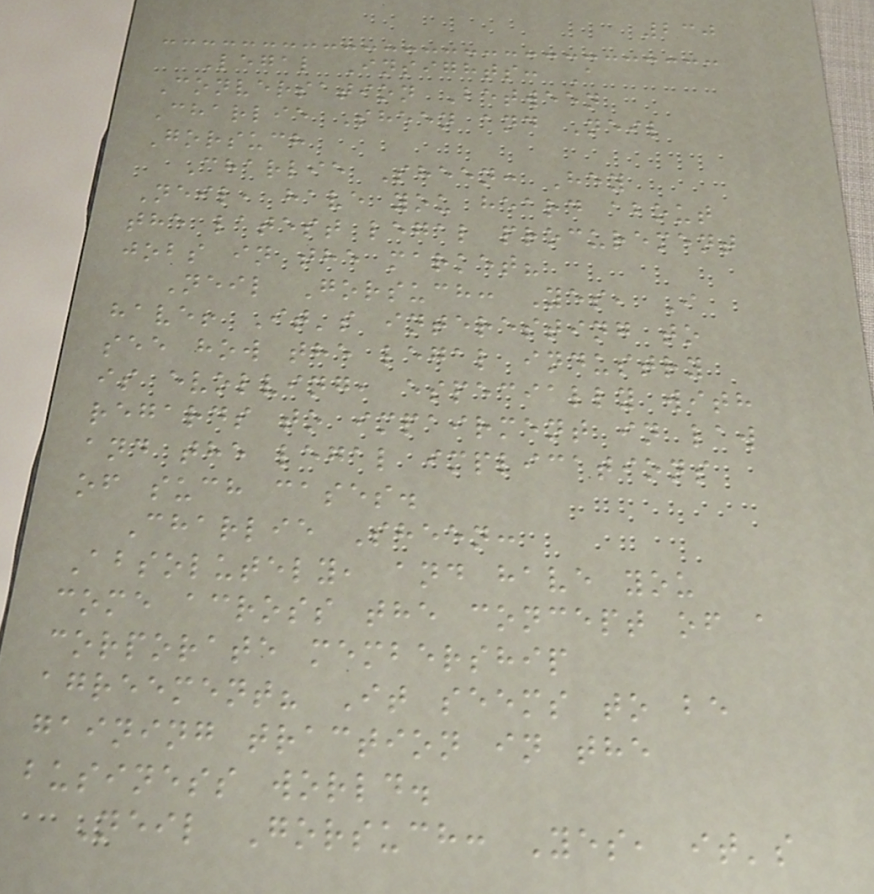230
Legal Insights: A
Conversation Between
Charlie Sheen and Neil
Gorsuch
Charlie Sheen: Hey
Neil, have you heard about
the latest legal procurement
jobs in the market?
Neil Gorsuch: Yes, I
have! It's interesting to
see how the legal industry
is evolving, especially with
regards to impairment in law
and the legal implications
of such cases.
Charlie Sheen:
Absolutely, and have you
come across the concept of a
corporate membership
agreement? It seems to be
gaining traction in the
business world.
Neil Gorsuch: Yes, it's
